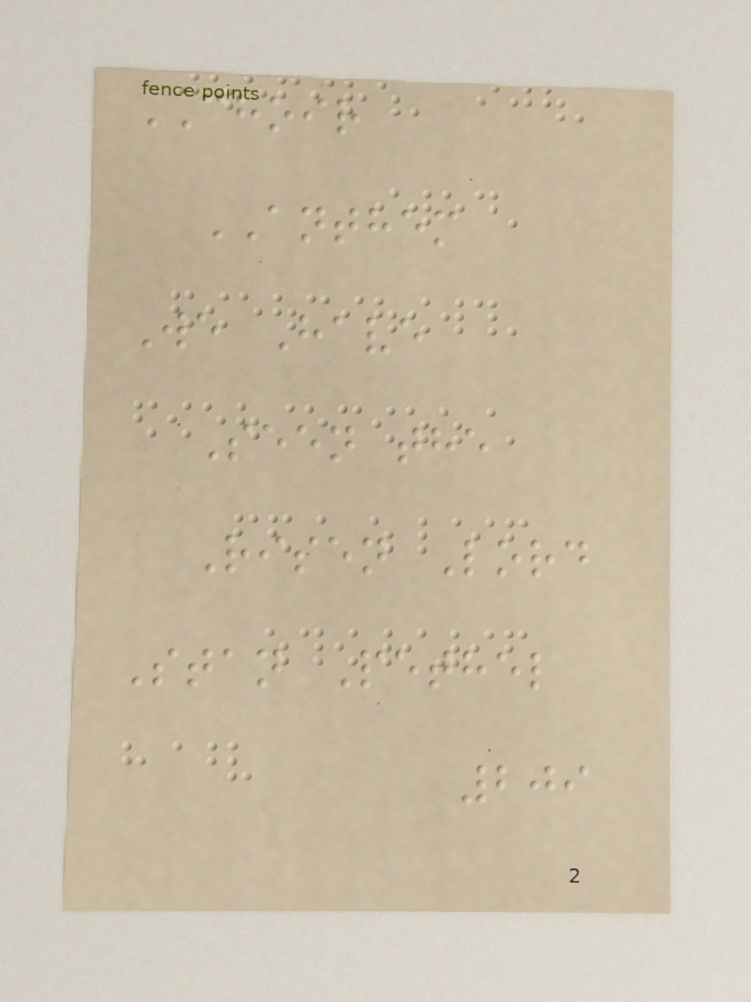CHOIR
ANTHEM
We Have
Seen the
Risen Lord
Stan Pethel
209
